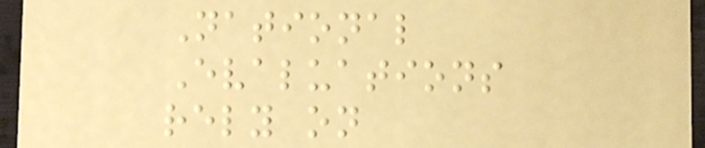National
Evaluations
rely on
